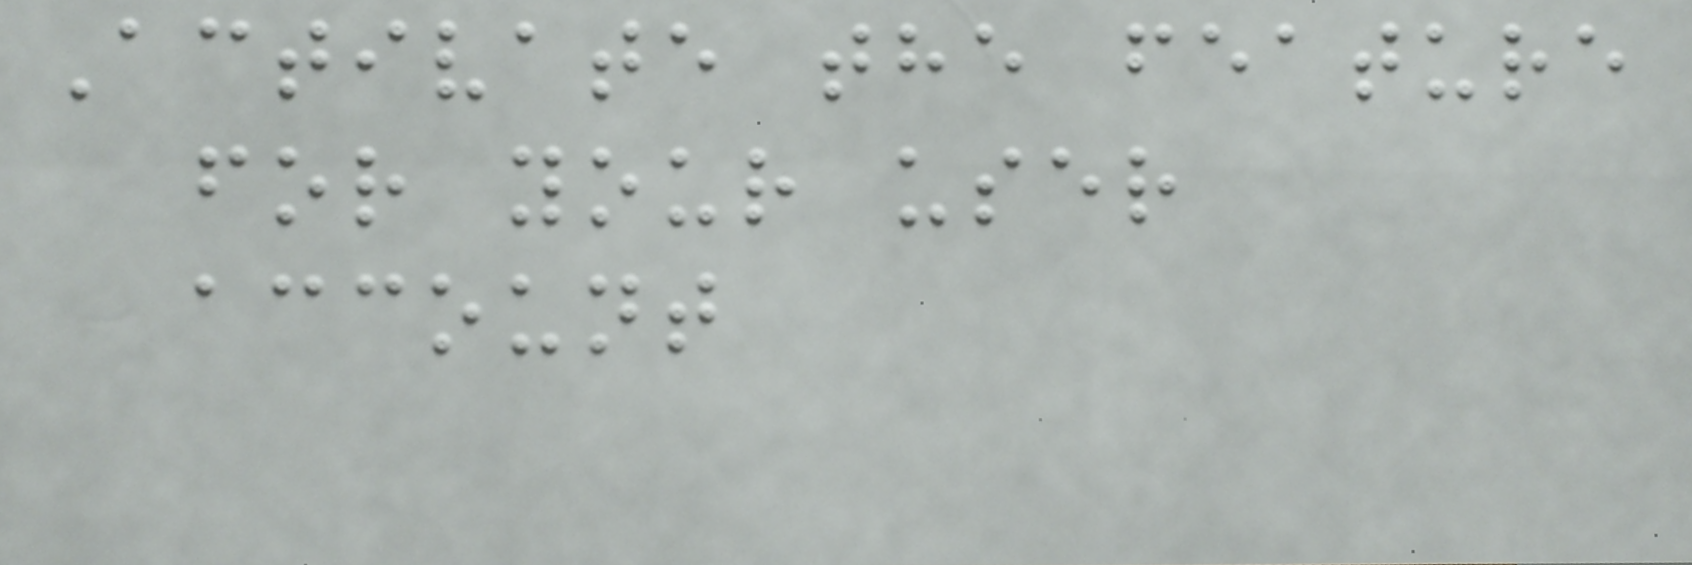Activate the feature
for your user
account
